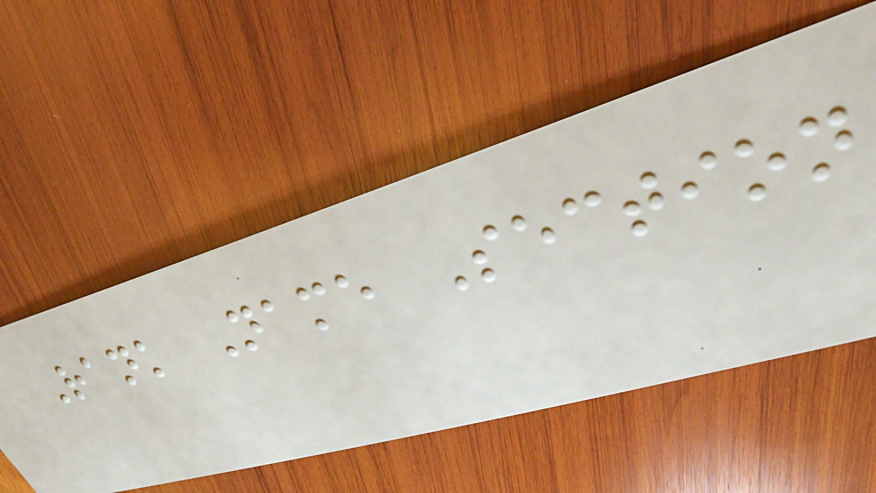Rank Name Section
